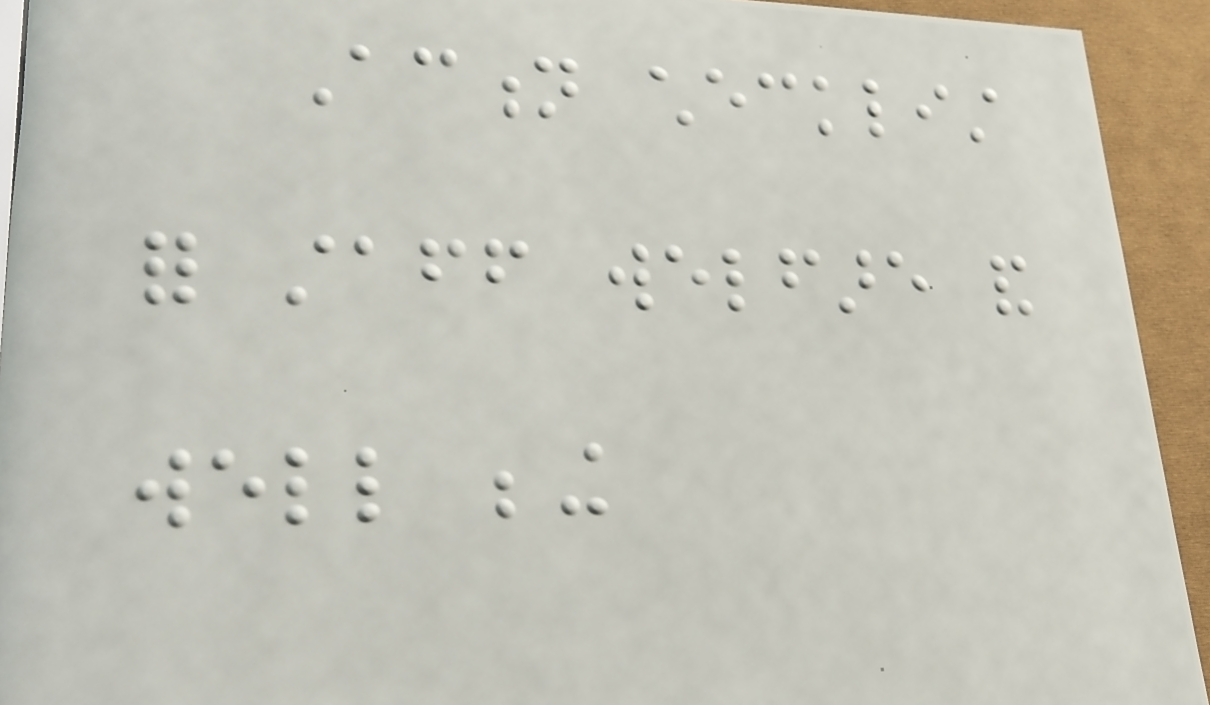Action checklist
for staff welfare and
well being
